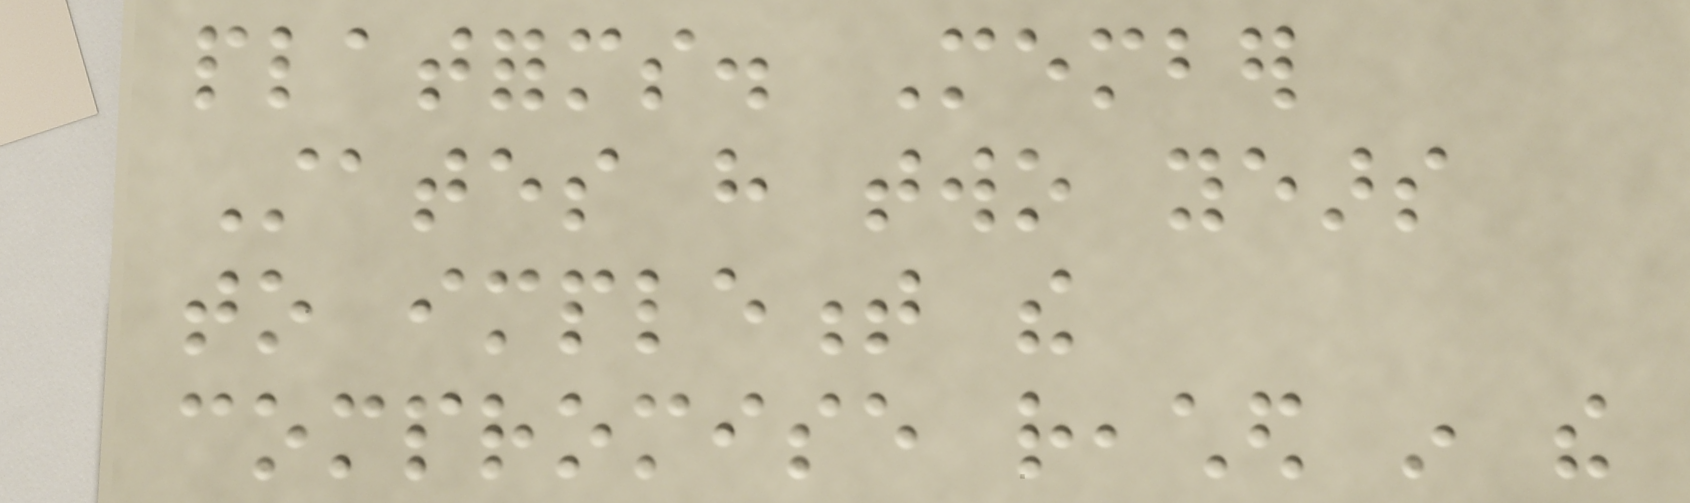platforms. Member
States have two years
to implement the
compromise reached in the
